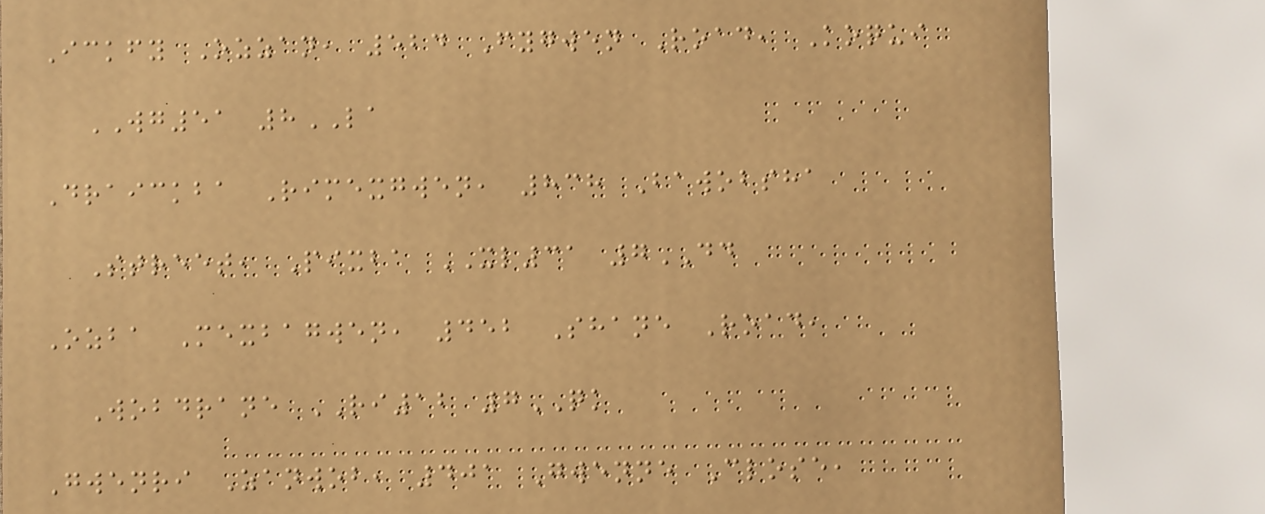Ickfy Ozzan, 524 Fygwen Road, Koqui
WG51 8LA
Draickba Rimexgwen, 838 Bawobsha
Street, Pixba XL31 7DD
Ozba Mexbagwen, 452 Shane Road,
Wobdrane RI12 7QK
Gwenri Zanwob, 401 Gwenne Close,
